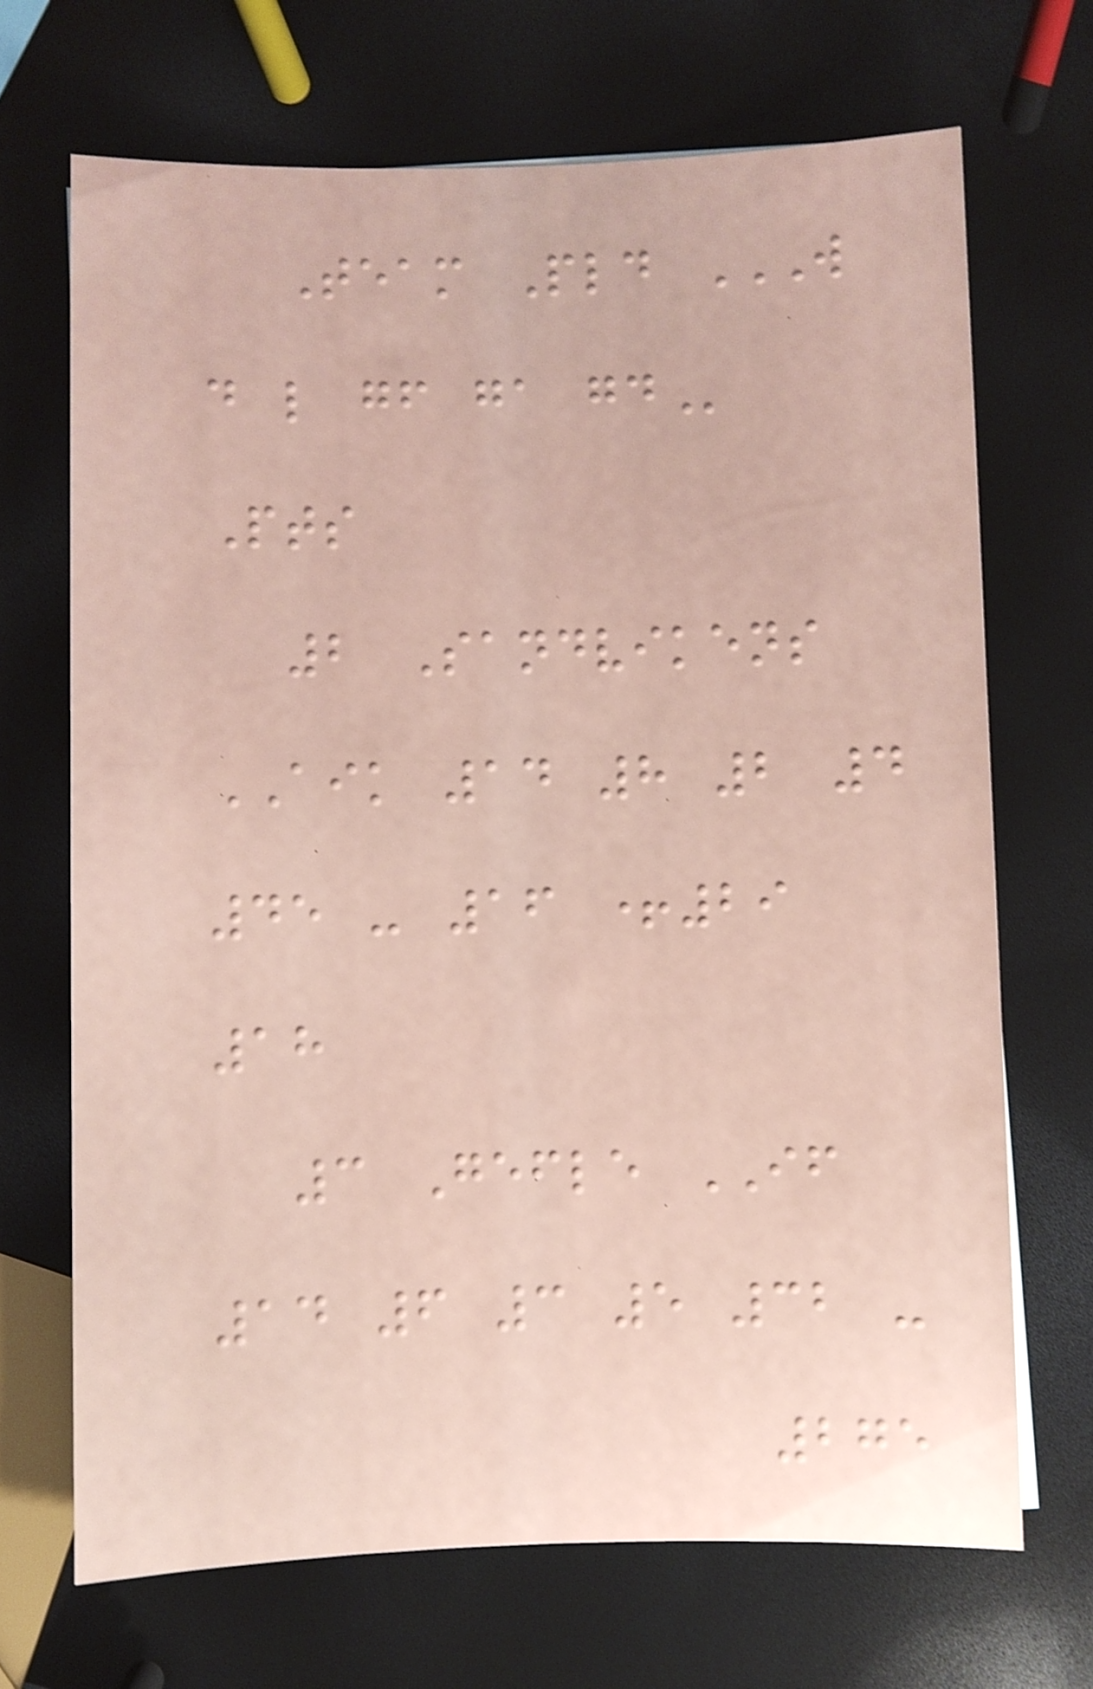Team Pld W
D L GF GA GD
Pts
2 Sandvikens
AIK 14 8 2 4
45 - 16 +29
18
3 Gefle IF
14 6 3 5 32 -
275
